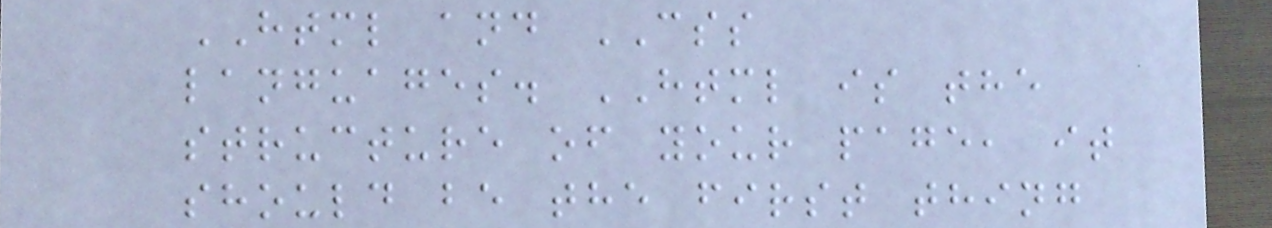HTML and CSS
languages. HTML is the
structure of your page, it
should be the first thing
